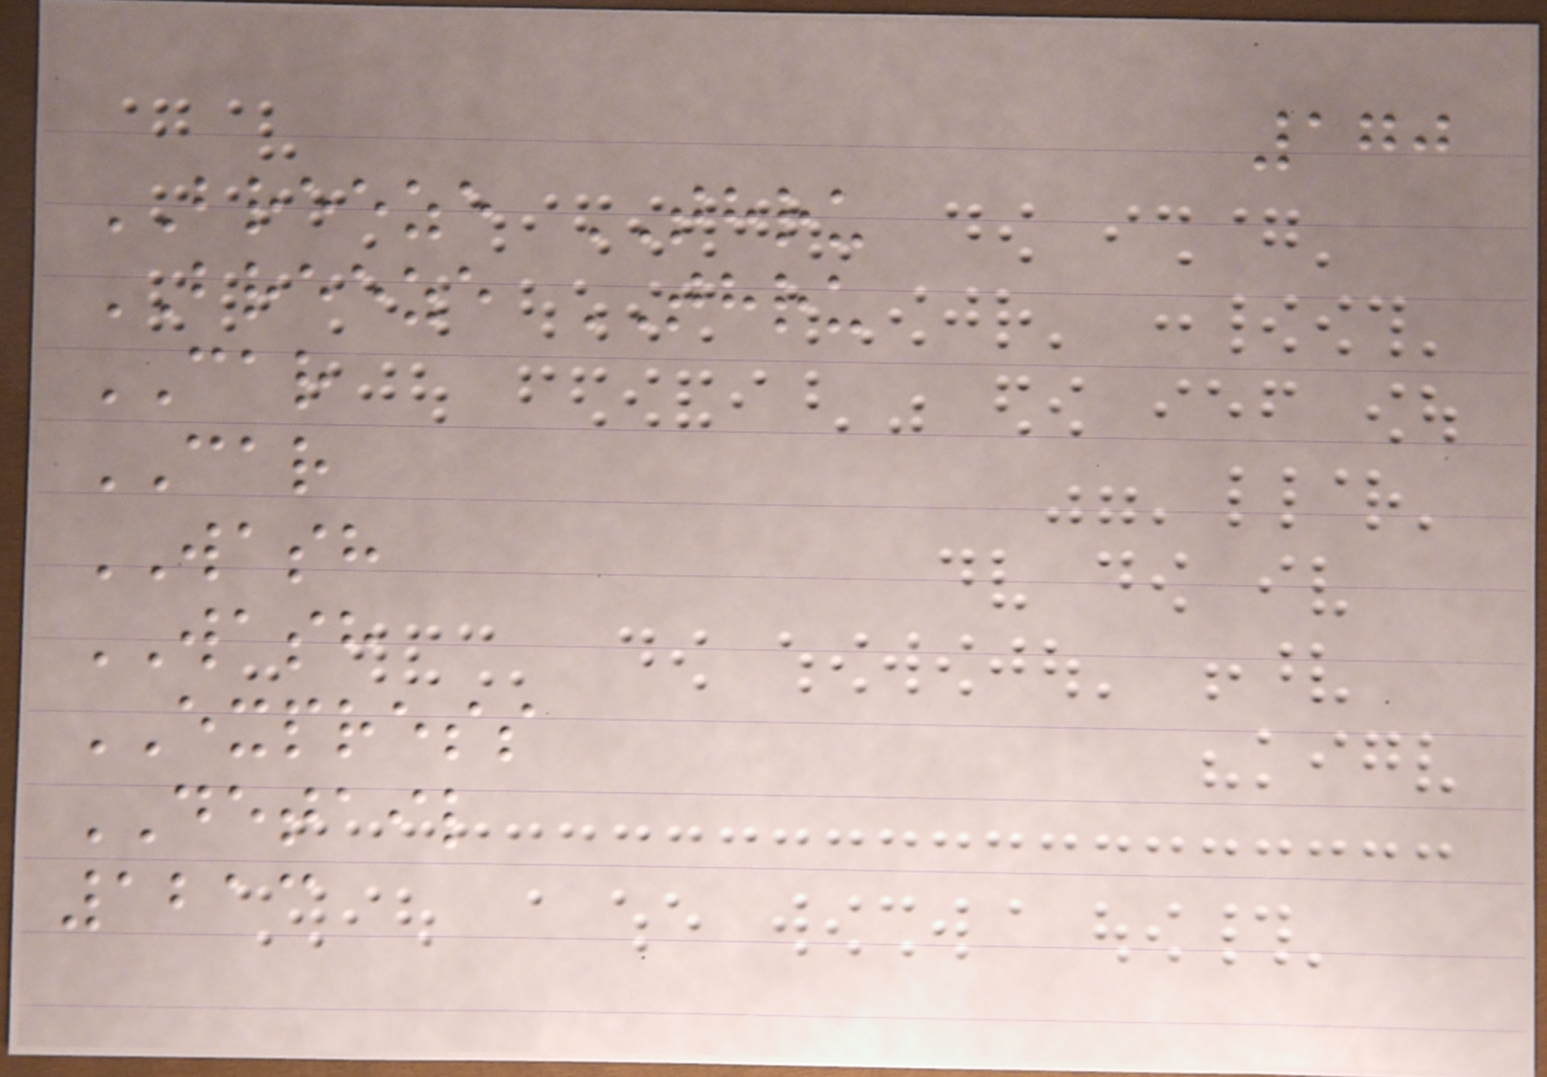170
BREEZE THRU
BREEZE THRU
CAR
CAR
WASH
WASH
EXPRESS
DETAIL
1213
